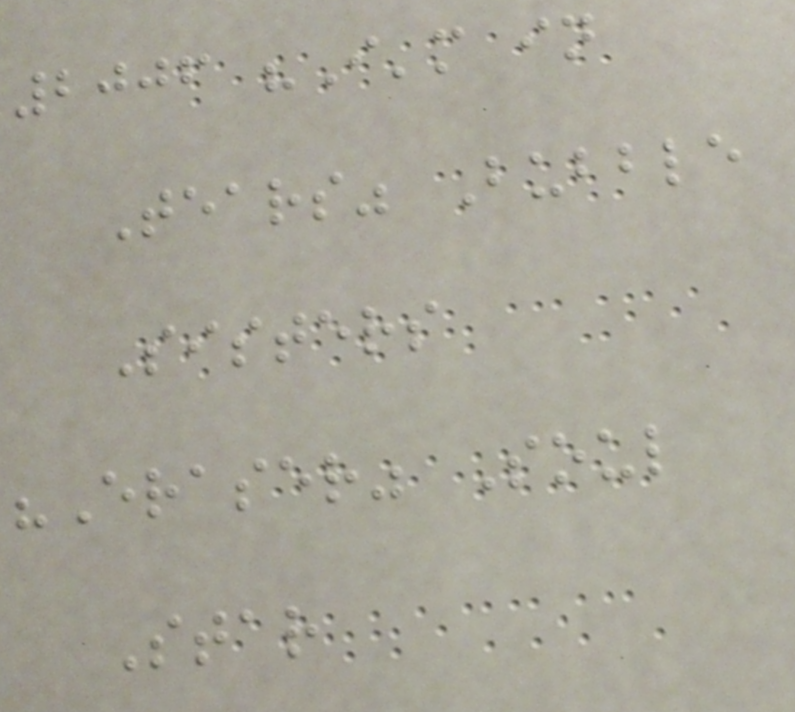2006 "I'm in
Tears" Bubble
Sisters
"Eraser" Soul
Star
